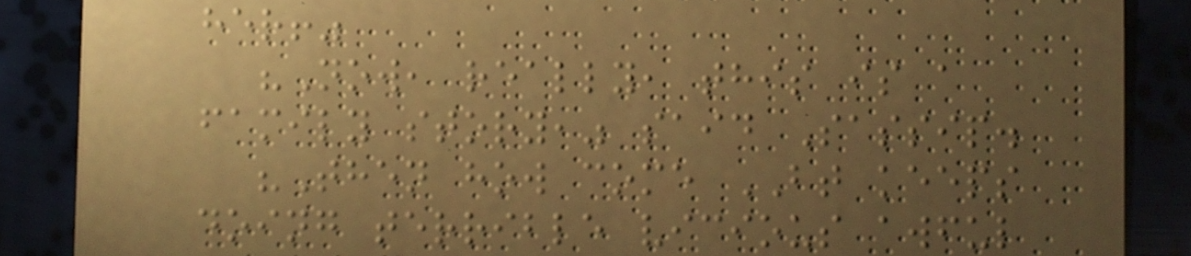her!"
"Now, really, this is a
family story," said Sassip.
"Then how come BT keeps
doing terrible vicious awful
